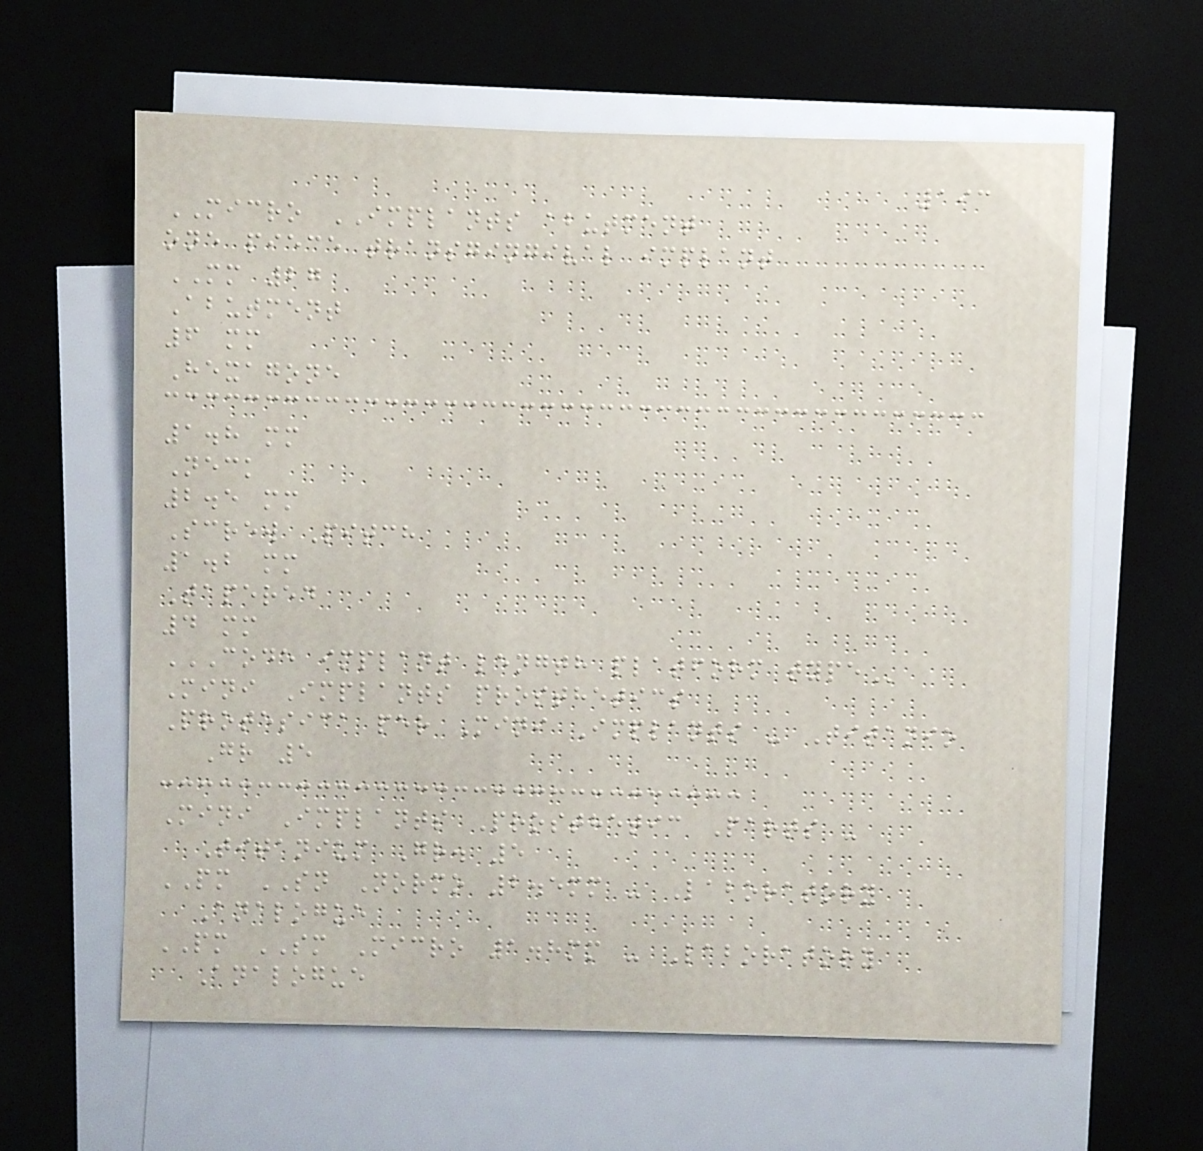193
MICRO IMPLANTS abutment
one piece transgingival implant
MM 27
Abutment
6 mm
Hexagone
1.8 mm
Neck
2.5 mm
Screw Pitch
1.2 mm
Tapered
4 mm
CODE IMPLANT LENGTH PLATFORM TYPE
Mini Implants prosthetics
Protesica per Mini Implants - Titanio
Gr 5
Mini Implants Prosthetic Parts -
Titanium Gr. 5
PM SN Normo 2.5mm - Laboratory
Analogue
PM SM Micro 1.8mm - Laboratory
Analogue
